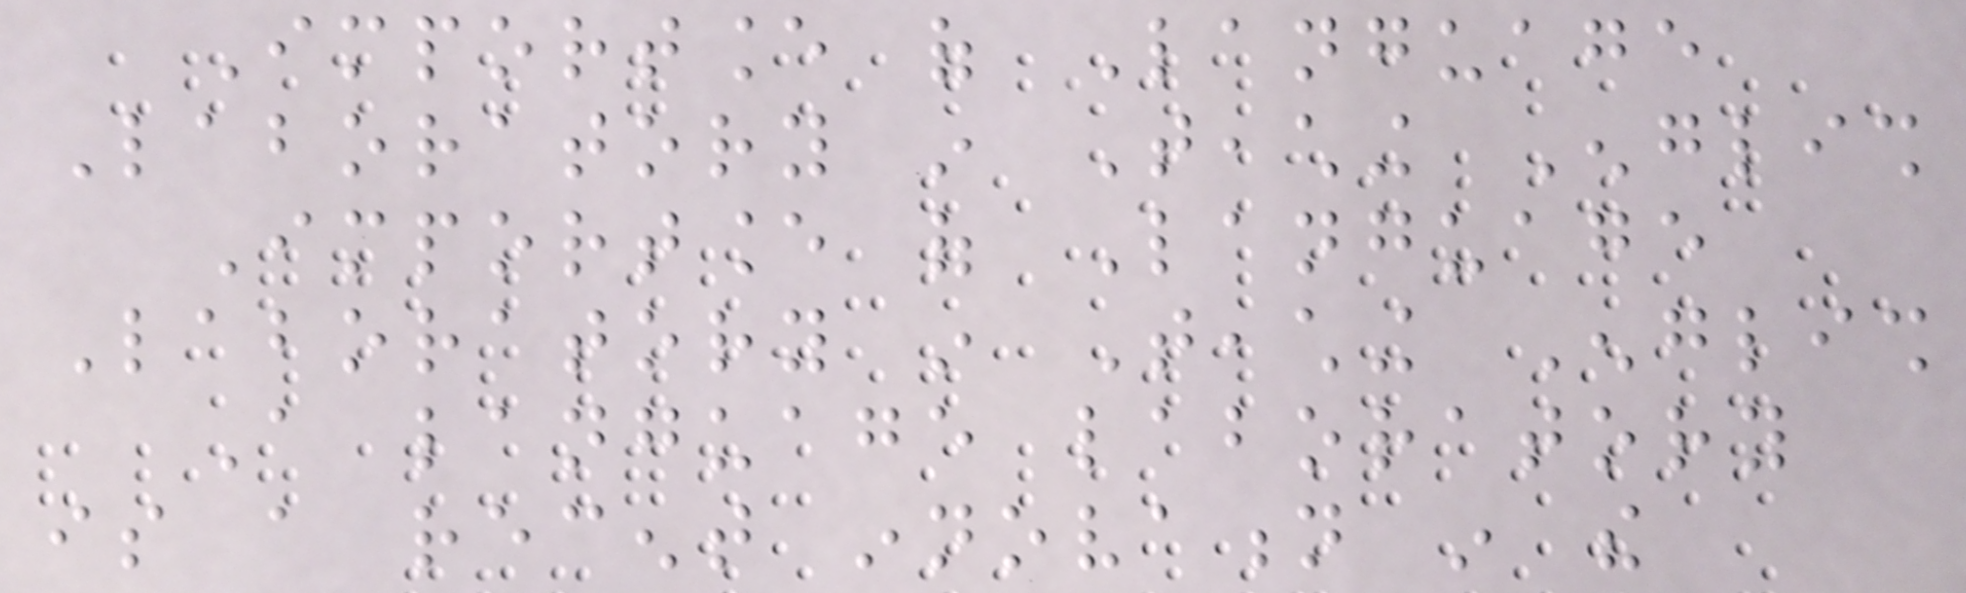Importance of Language
Laboratory in Teaching English
Importance of Language
Laboratory in Teaching English
A language laboratory
is a recent innovation in the
